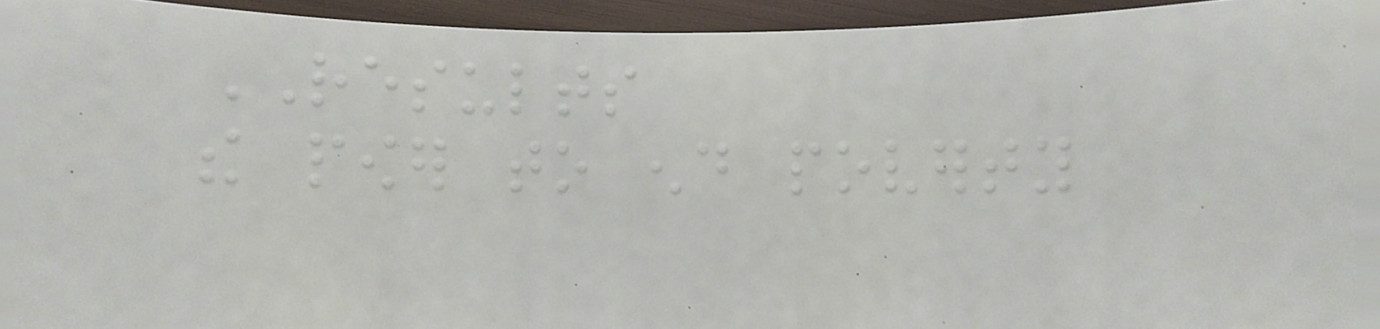RESULTS
the power to end poverty
